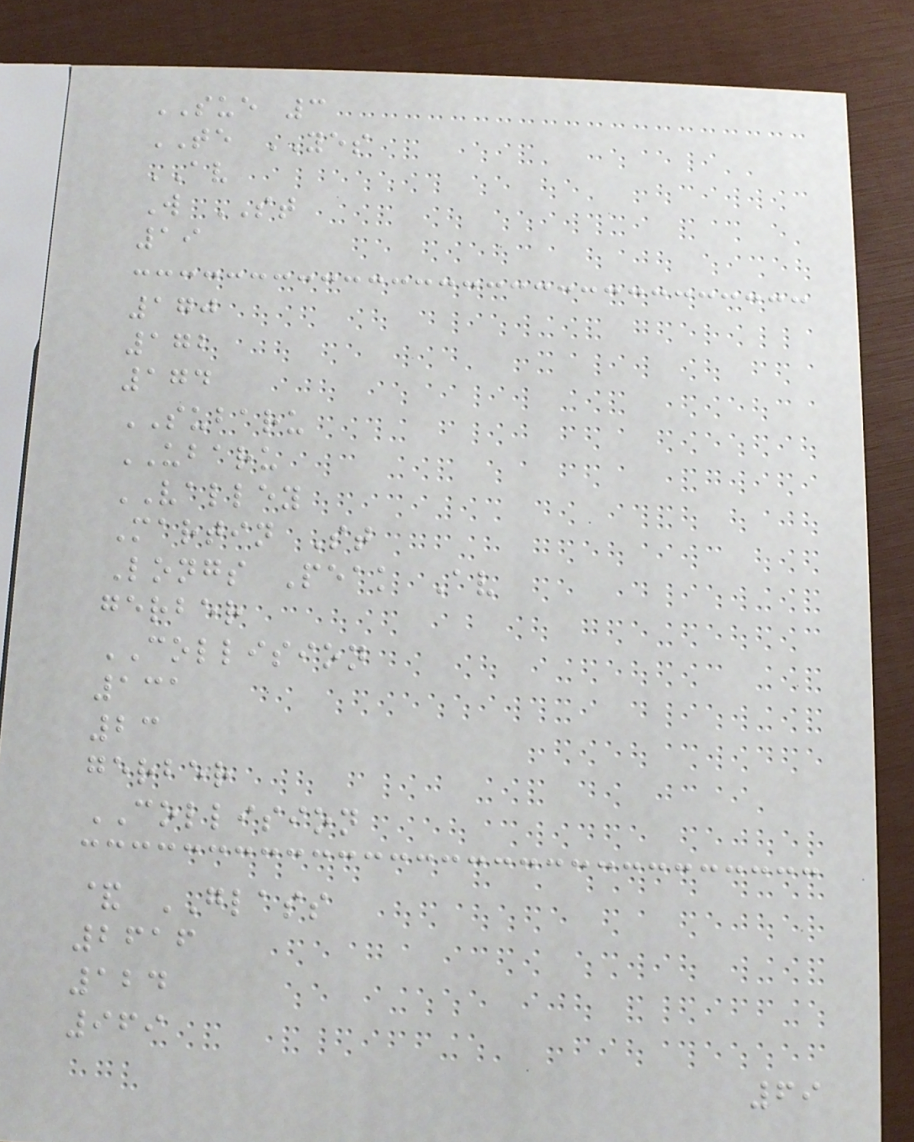SUE 3
TE YES
AV
W ST
19
170
172
174
SUBARU
UBARU
VALLEY
Martin St
Longs Peak Av
gerber
COLLISION
131
23
gerber
COLLISION
& GLASS
2616
124
969
69
